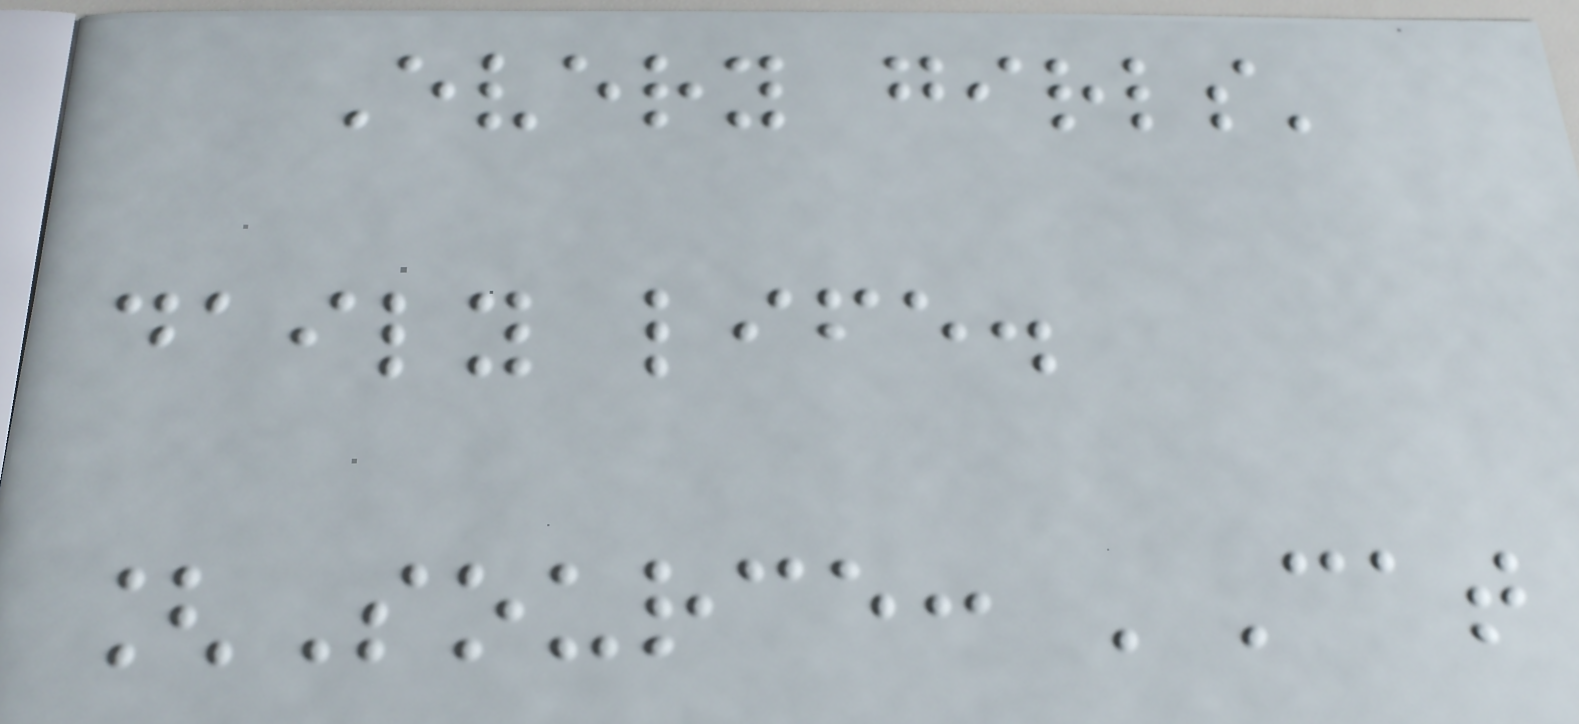Every girls'
daily life.
[Source: 'Cat
